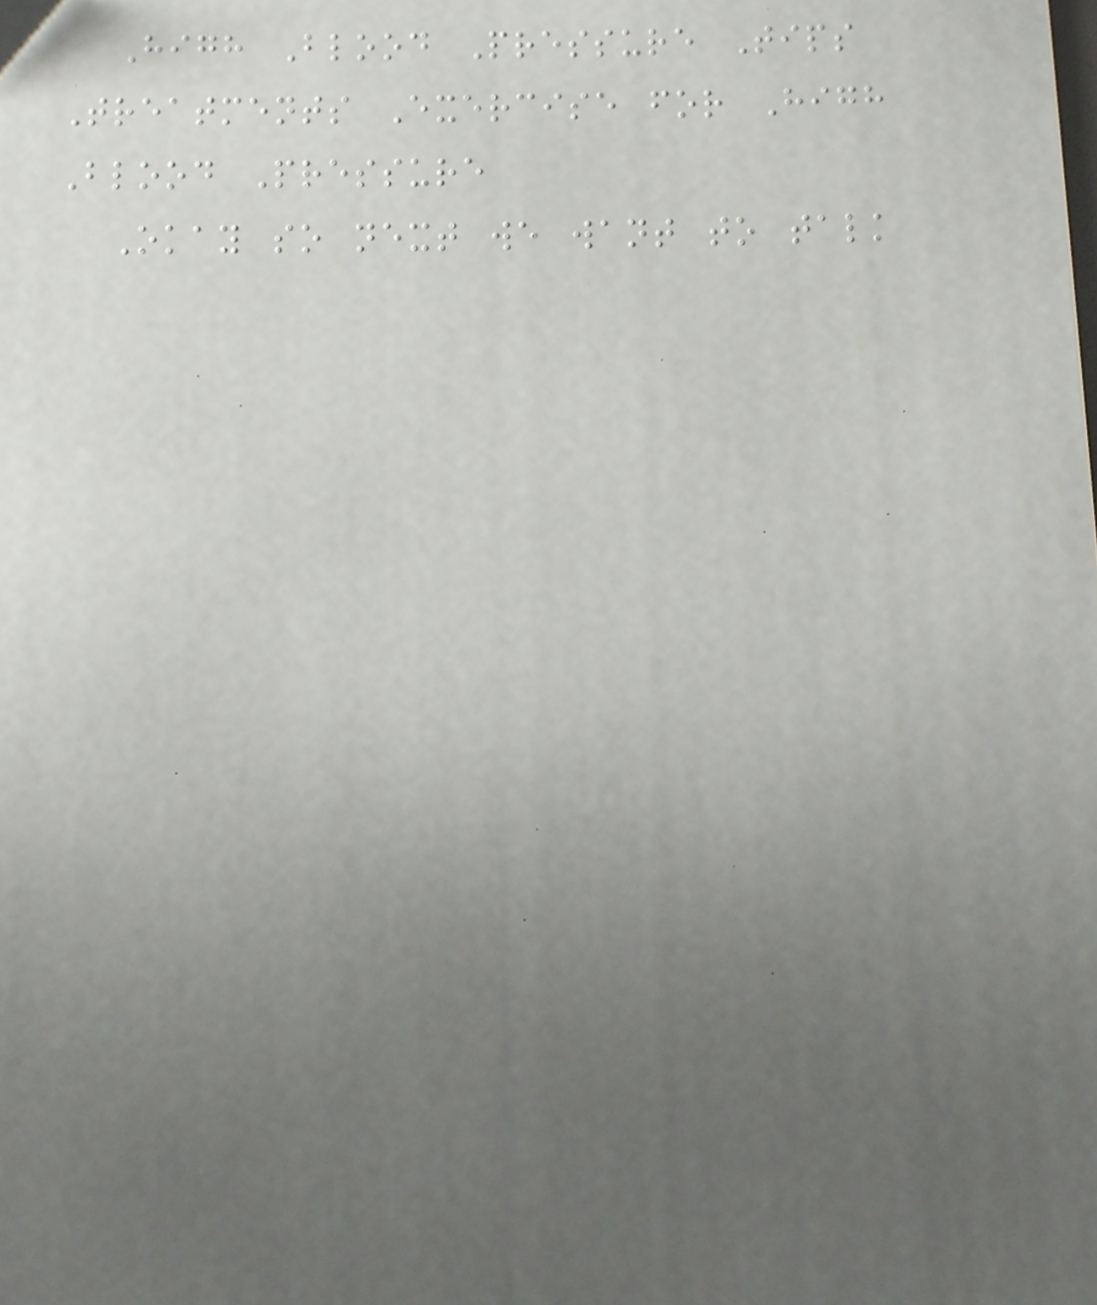High Blood Pressure Tips
Treatments Exercise for High
Blood Pressure
Okay so next we want to talk
